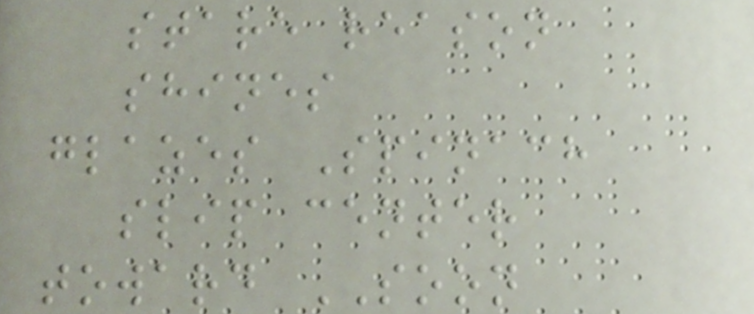stare reason
shines
glazes Spinach
slip center
toward SOON
